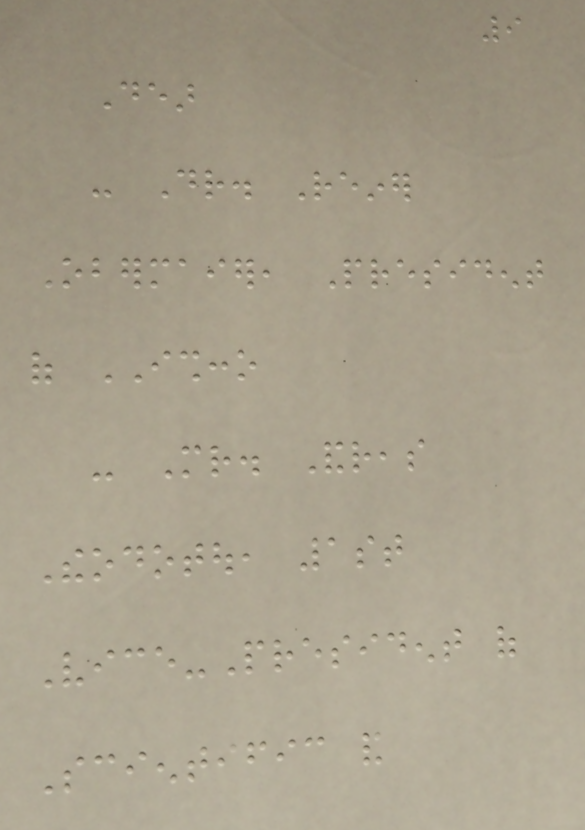9
Dear
- Dr. Reiner
Obermaier, President
of ISHCCO
- Mr. Andreas
Theodotou, 1st
Vice-President of
Scientific and
